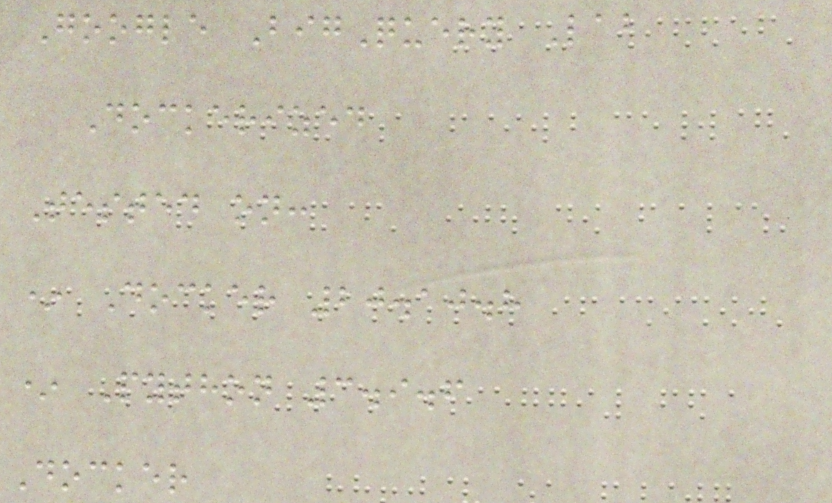Google BigQuery Lab
Dockerized
Tested on:
* Docker 20.10.8
* Python 3.9.6
Docker
